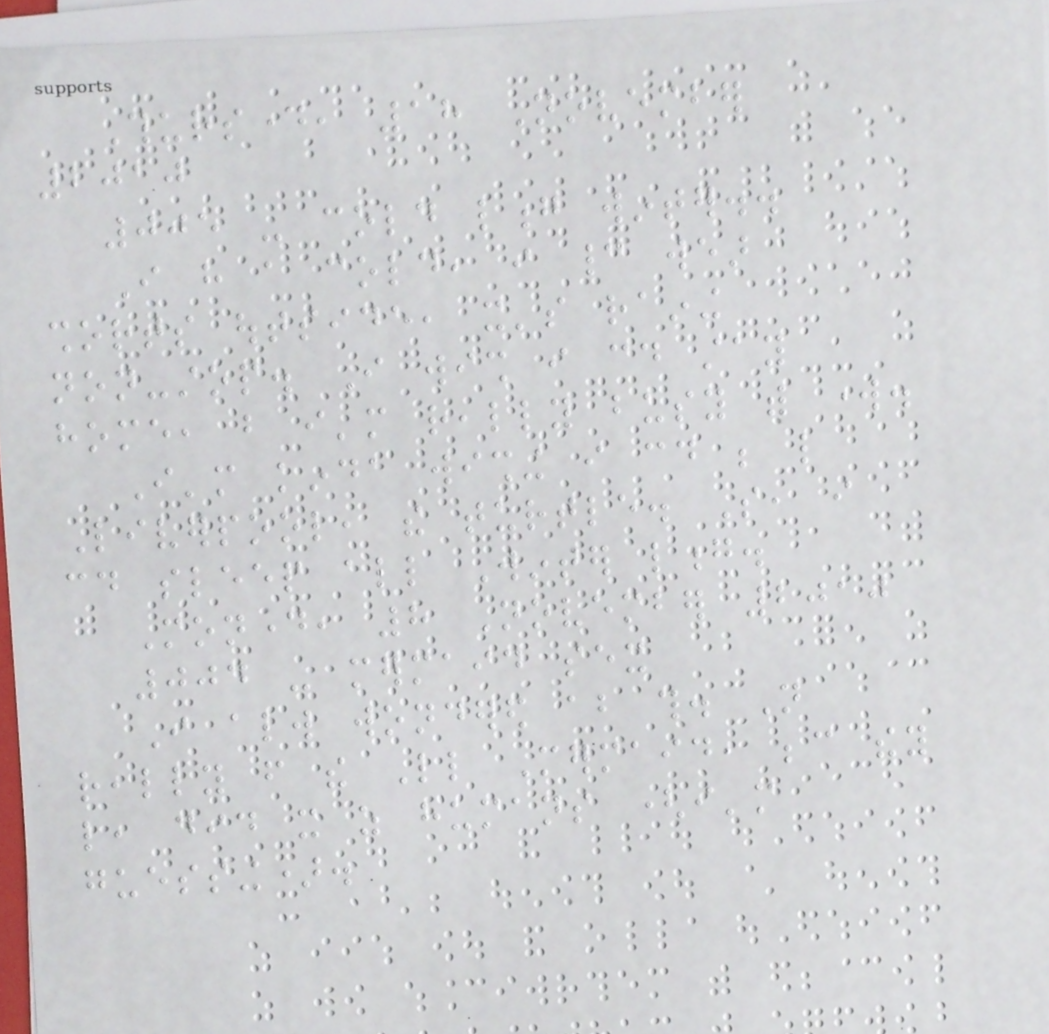Thursday, 18 November
2010
005 - cold long winter..
I have a cold, i cannot wear
shorts outside, it's raining
non-stop. I wish i could stay
home, but i'm really busy with work.
I'm kinda wishing i could be like
Liverpool, the turtle. So, i
could sleep all Winter long.
Monday, 8 November 2010
004 - mermaid sex
I always wondered about this. Not
really from the Little Mermaid, because they
like, did it as humans (i'm
guessing).
